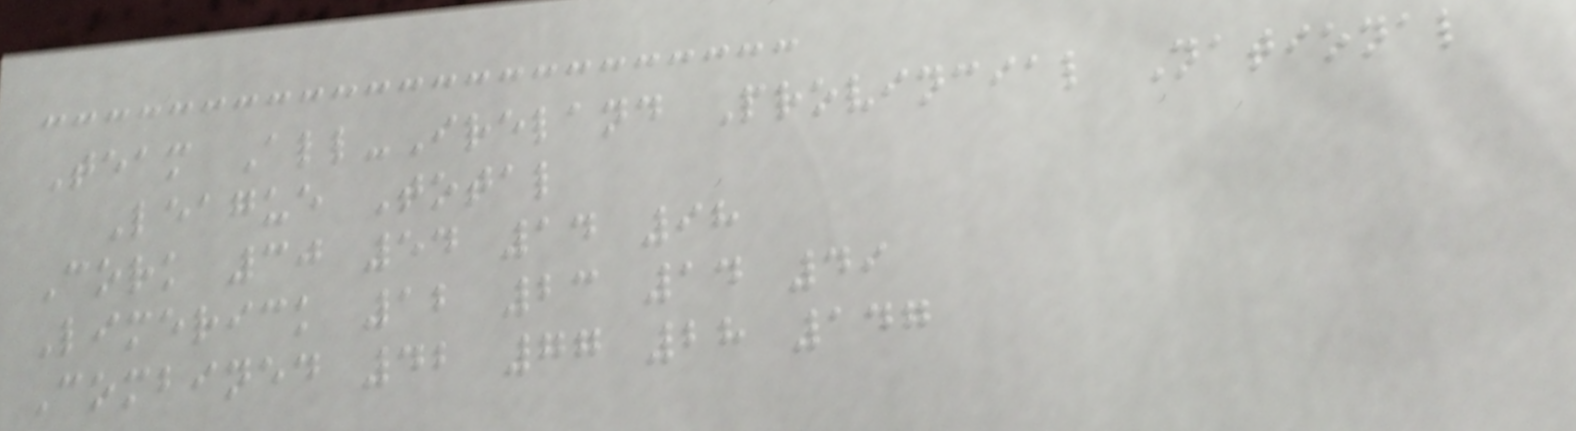Team All-Ireland Provincial National
League Total
Cork 30 54 14 98
Limerick 12 23 14 49
Combined 42 77 28 147
